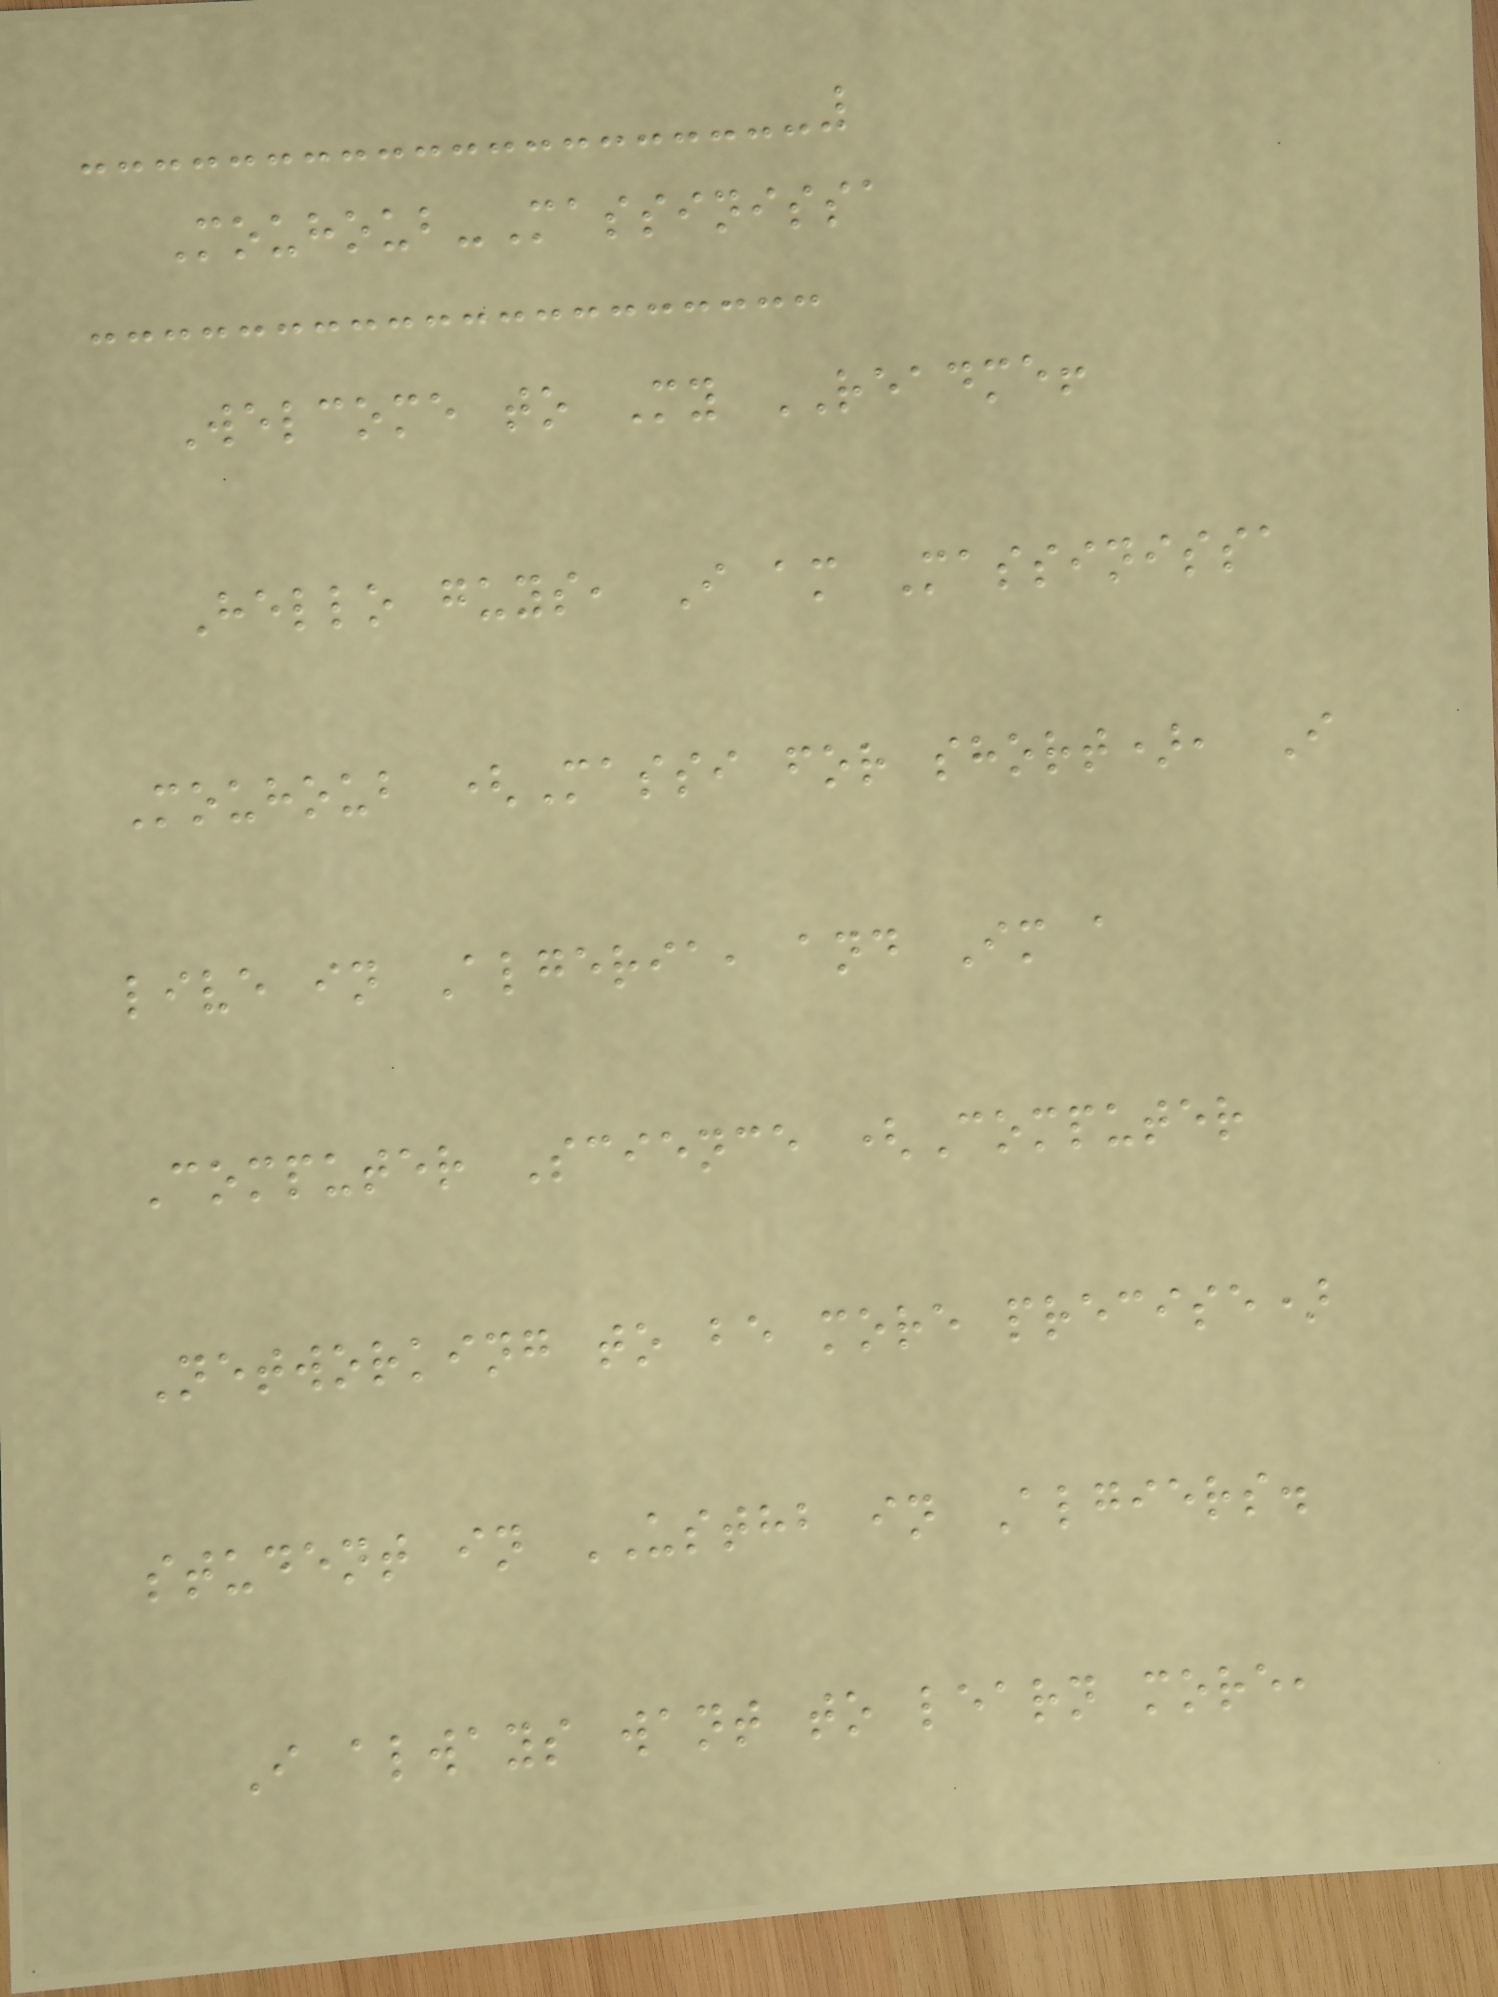Mouhoub-Massinissa
Welcome to My README!
Hello guys, I am Massinissa
Mouhoub (Massi for short), I
live in Algeria, and Im a
Computer Science (Computer
Networking to be more precise)
student in USTHB in Algiers.
I always want to learn more,
